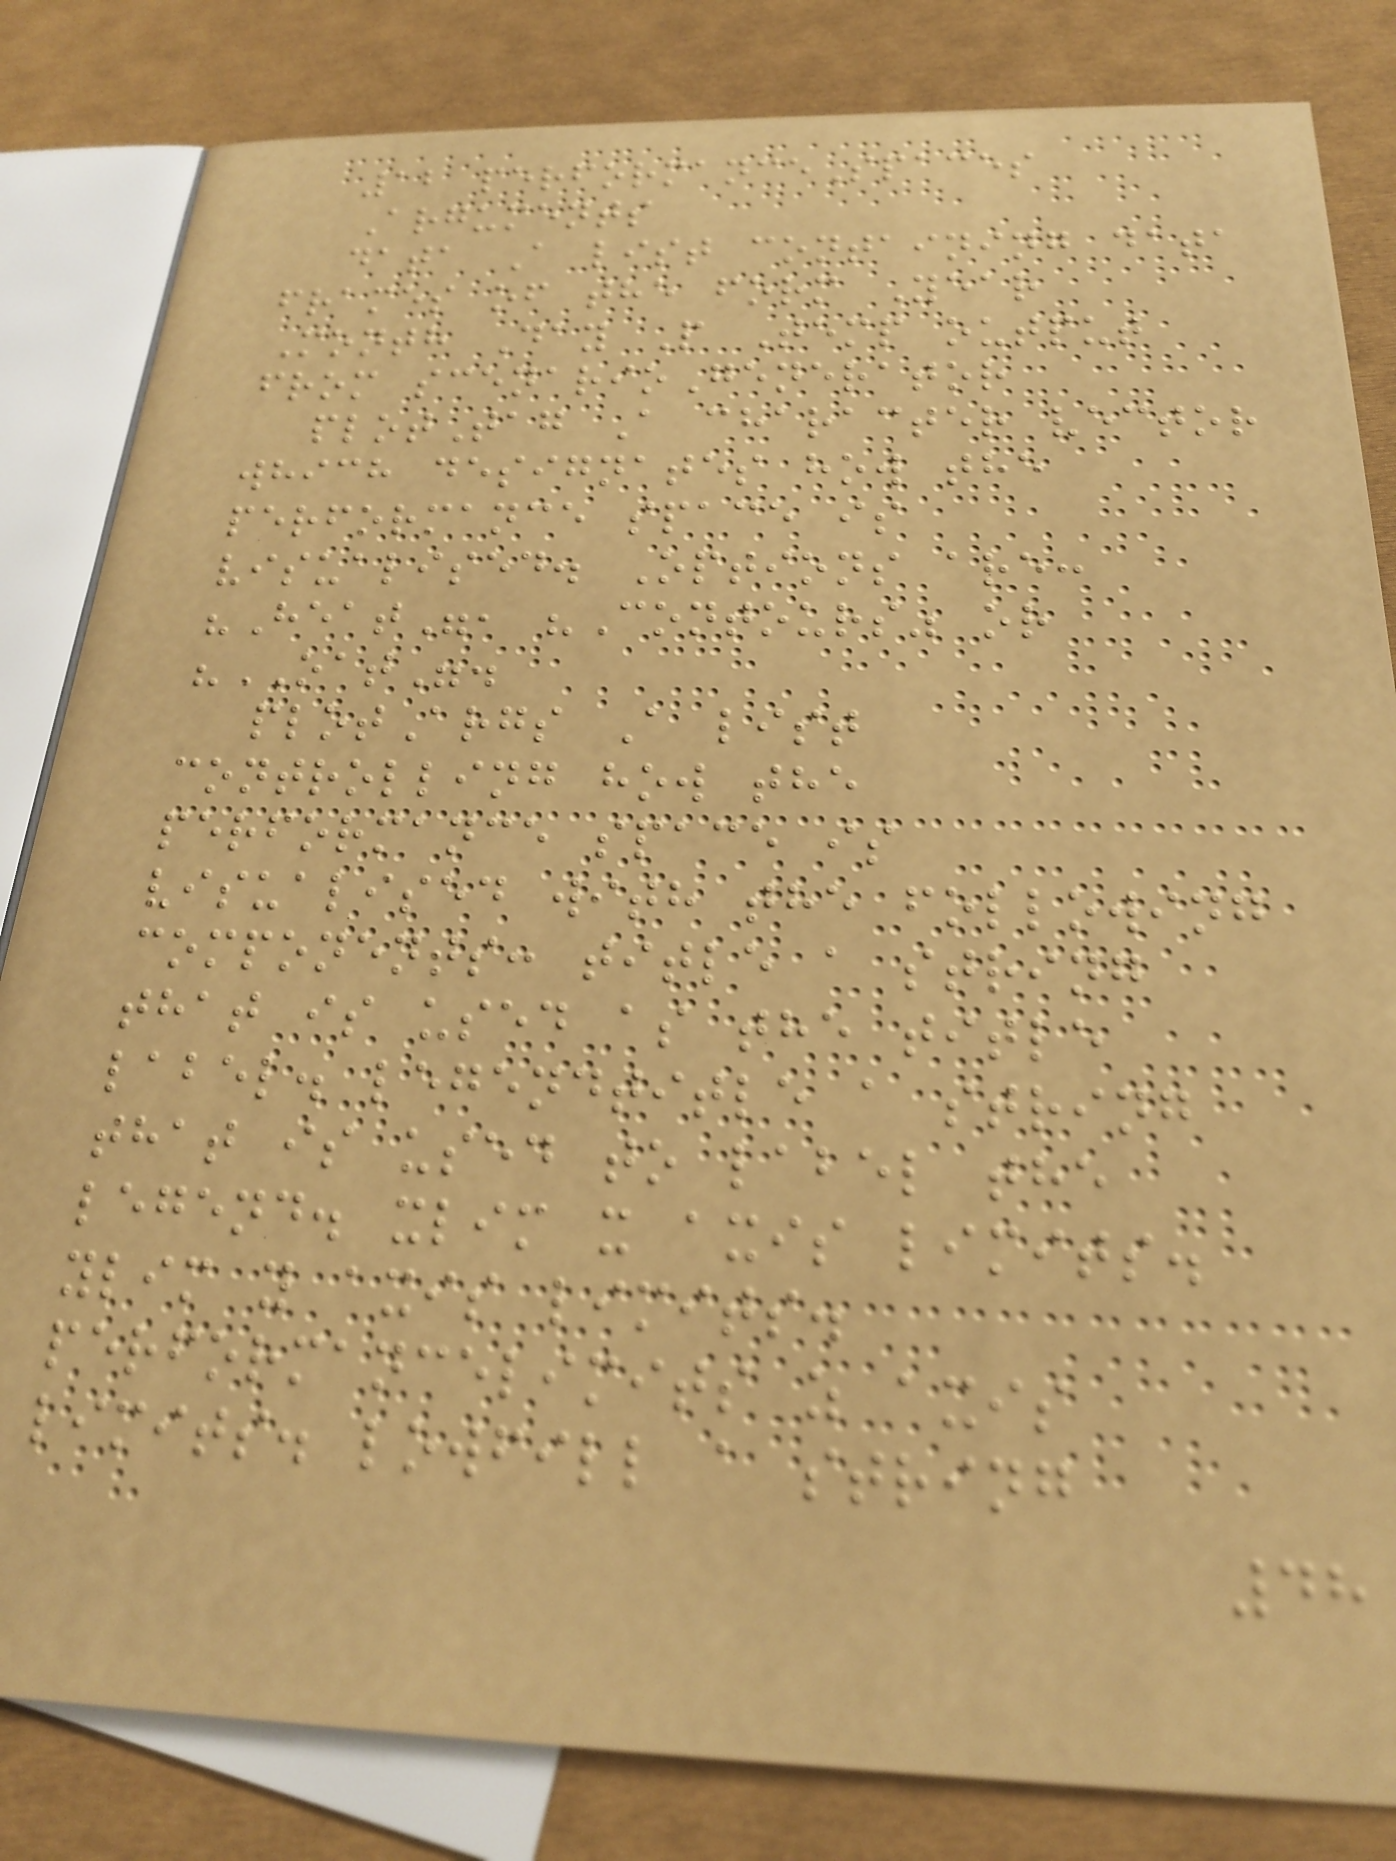12 performanceSpaces
Arguments
data A list containing data
frames of the form Year
Month Day P Temp output
from scenarioGenerator
plotTag A character vector
which designates how the
performance space is
visualised. Options are:
"Heat", "Contours" or
"OAT".
plotArgs A list
controlling how the
performance space is
visualised with the following
components: title a string
that is used as the title
label. legendtitle a string
that is used to label the
legend. xlim x axis limits.
ylim y axis limits.
performancelimits z axis
limits. lowfill a string
48
